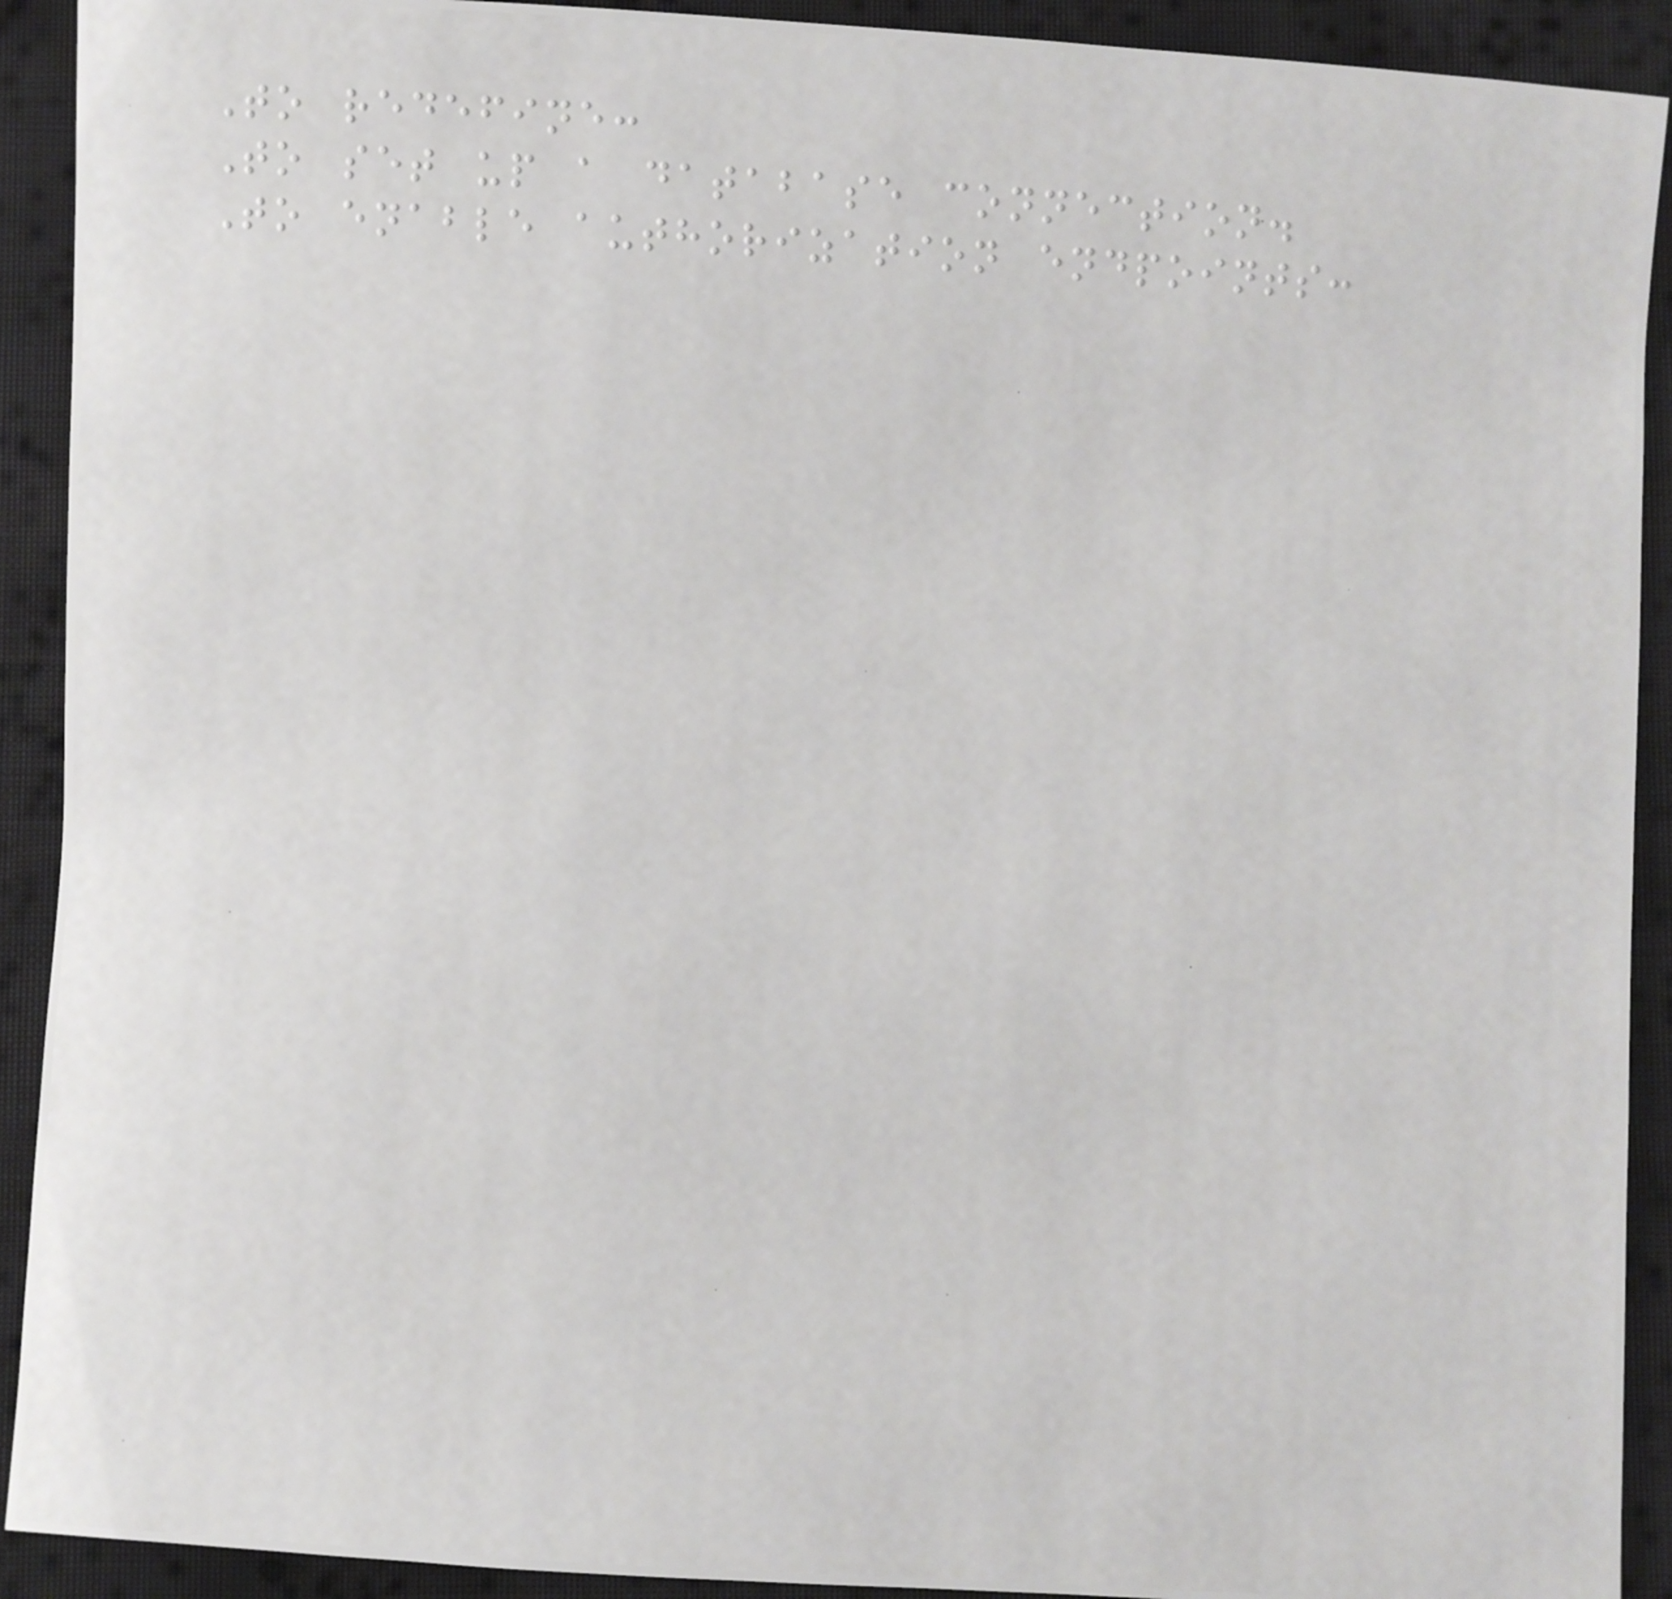To redefine:
To set up a database connection.
To enable authorization endpoints:
